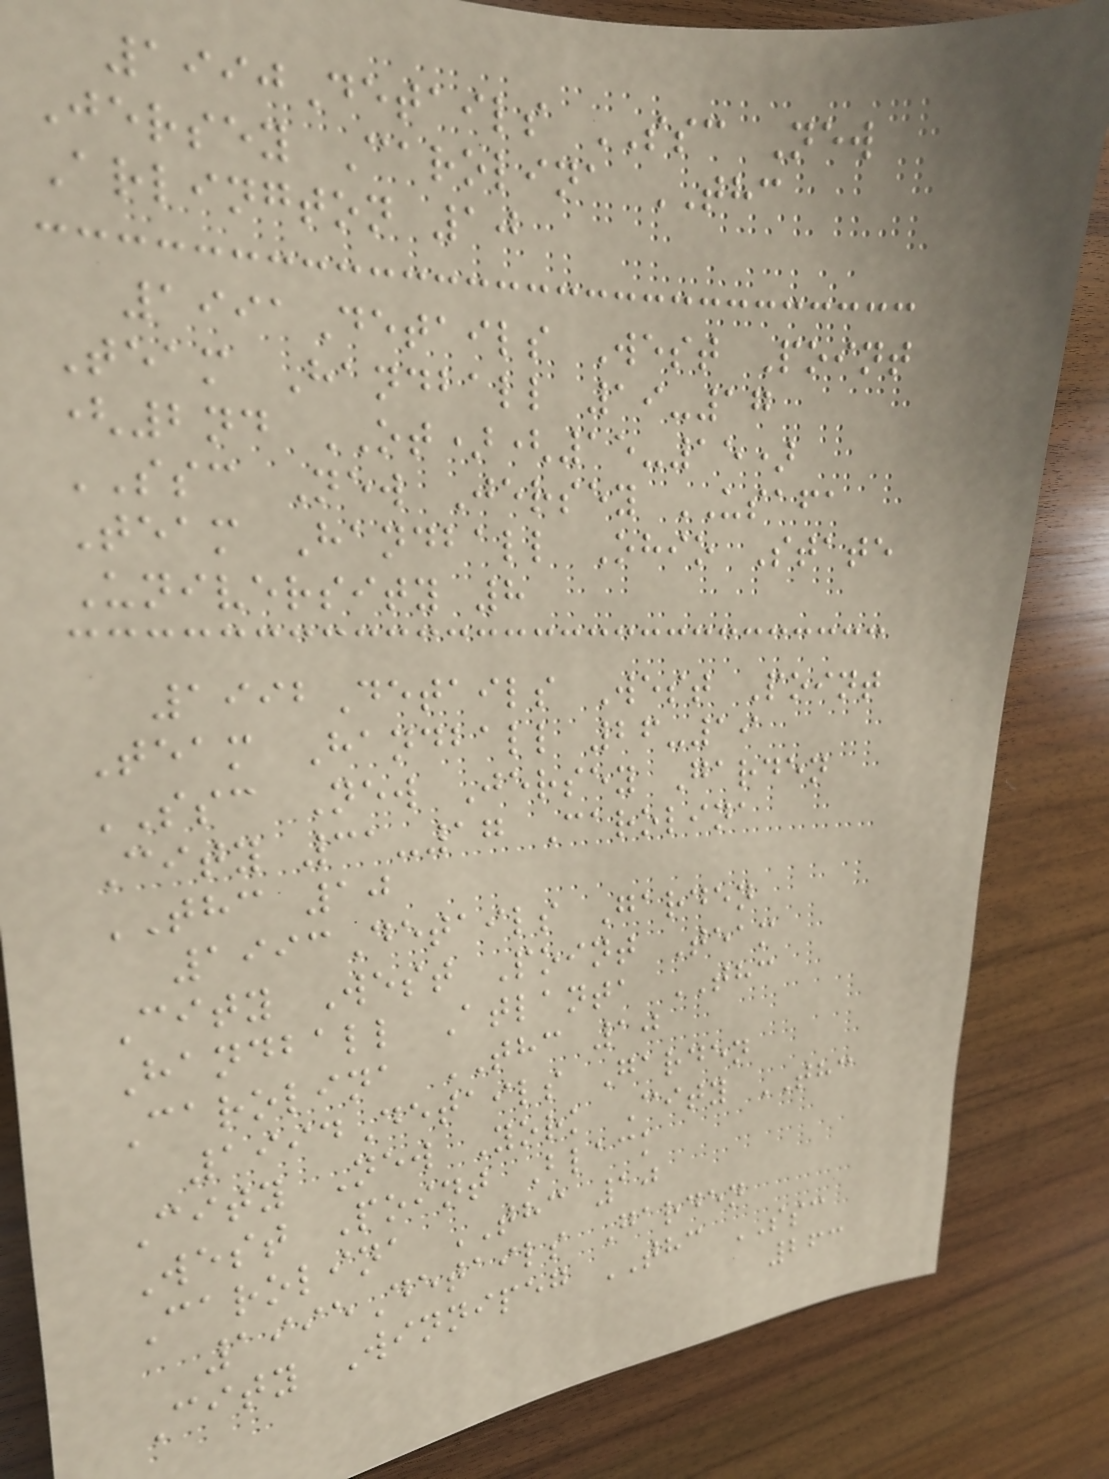1990Details SSC New
Jersey Carolina THC
Arlington 10
1991Details West Point
Team Handball 19-17
(2nd OT)(15-15)
SSC New Jersey USAFA
Team Handball Ohio State
University 8
1992Details West Point
Team Handball 26-19
SSC New Jersey Garden
City 31-17 Carolina
THC 10
1993Details Garden
City West Point Team
Handball Atlanta THC
Carolina THC 10
1994Details Garden
City New York City THC
West Point Black
Carolina THC 10
1995Details Garden
City Winnipeg THC SSC
263
